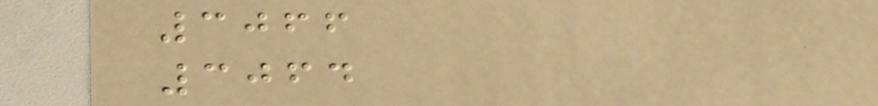3066
3064
